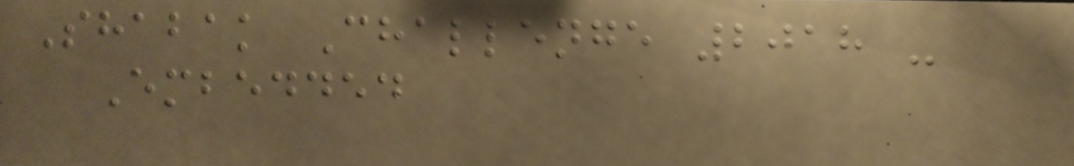Shabak Challenge 2018 -
Embedded
